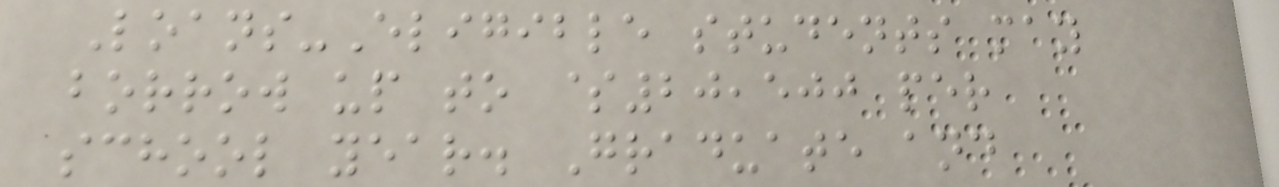Loans-Eligible students may
borrow up to $20,500 per
school year. Graduate and
